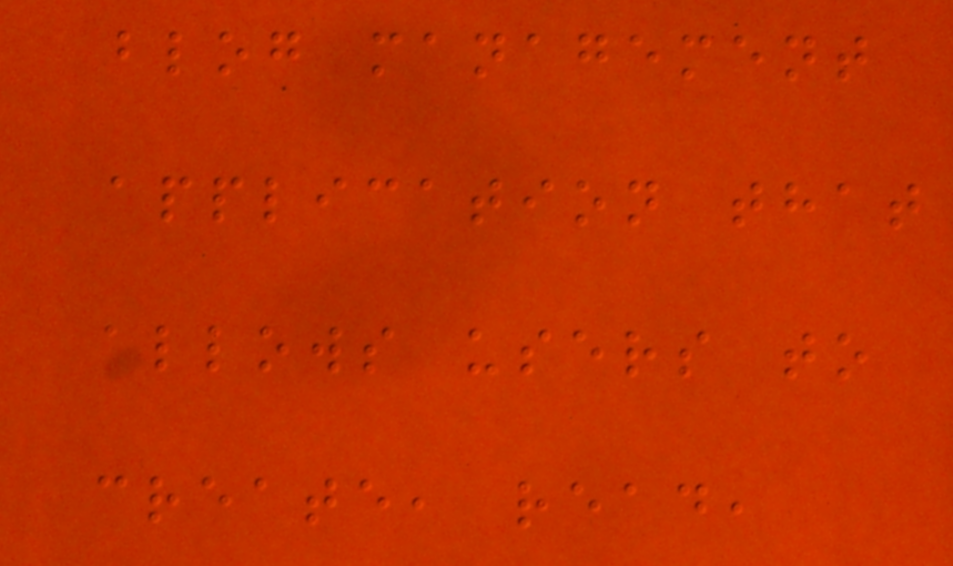blog management
application that
allows users to
create, read,
